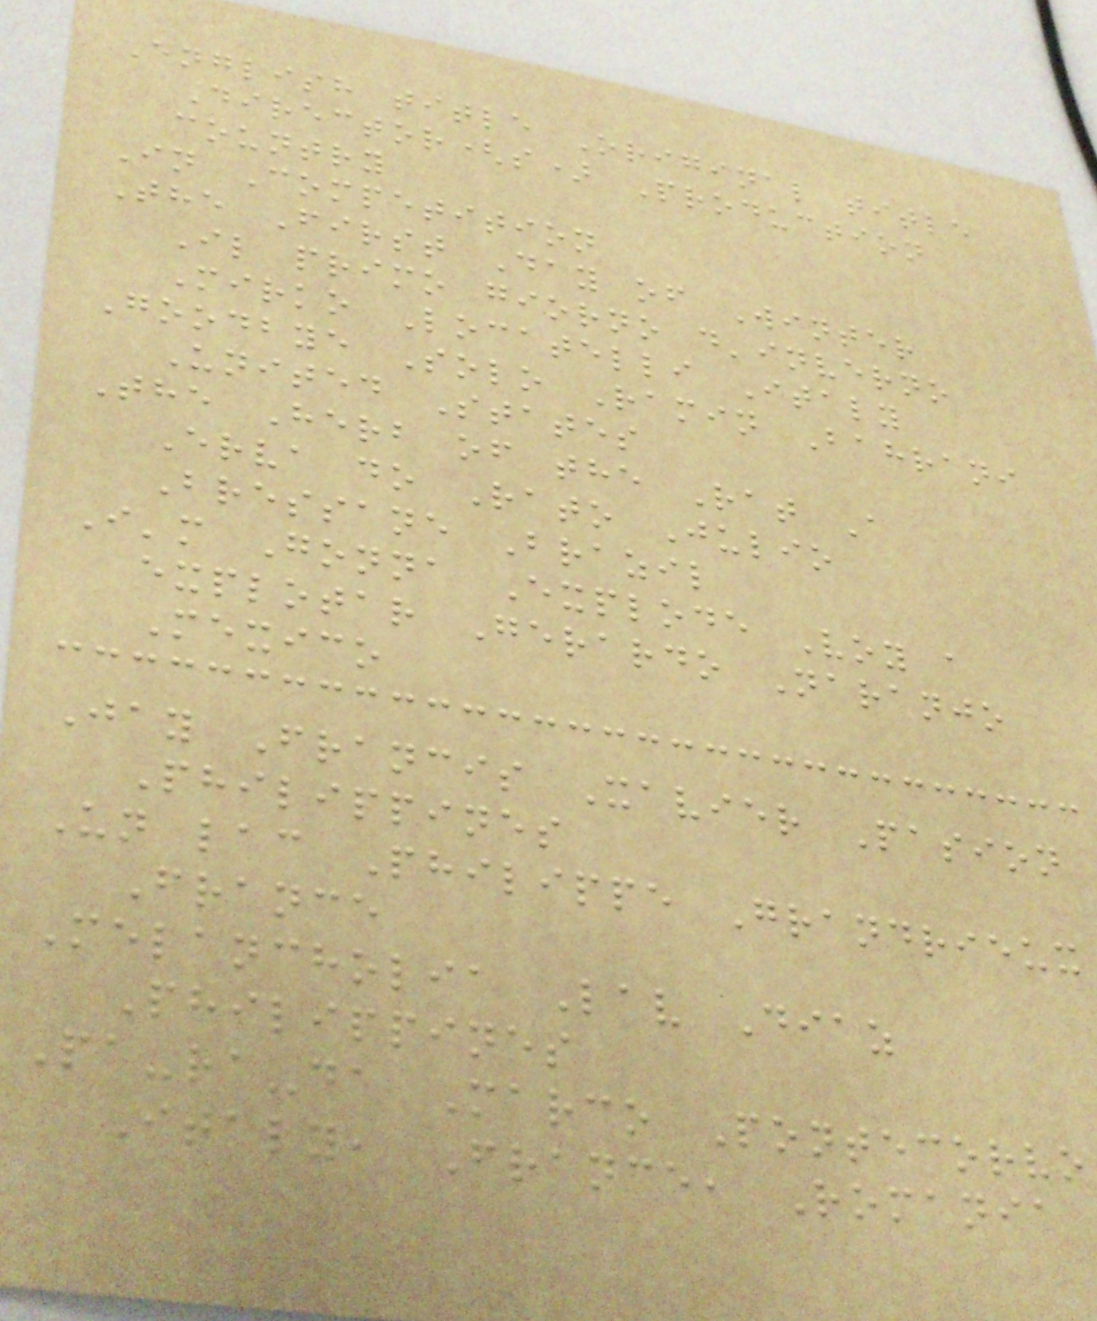English title Original title
Director(s) Production
country
In Competition
The First Day of Winter
Il primo giorno d'inverno
Mirko Locatelli Italy
Goodbye Solo Ramin Bahrani
United States
The Herb of the Rat A
Erva do Rato Julio
Bressane Brazil
I'm Gonna Explode Voy a
explotar Gerardo Naranjo
Mexico
Jay Francis Xavier Pasion
Philippines
Un lac Philippe Grandrieux
France
Melancholia Lav Diaz
Philippines
Pa-ra-da Marco Pontecorvo
Italy, France, Romania
